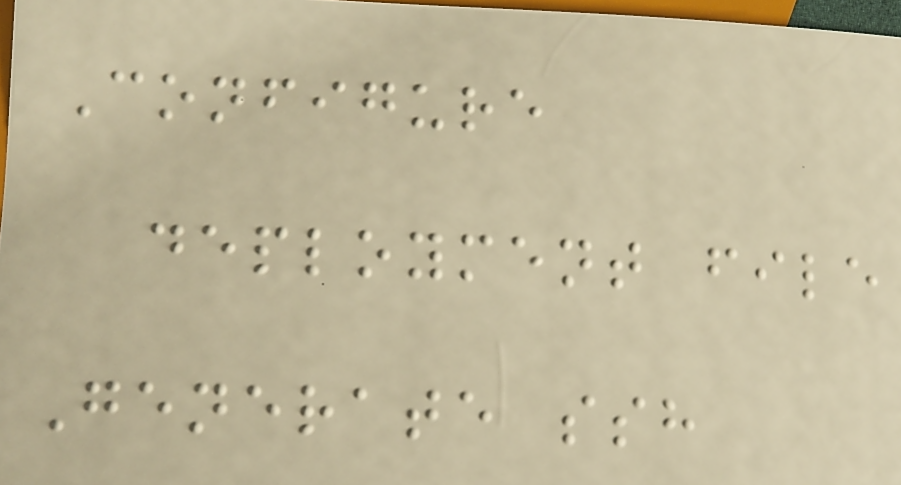Configure
deployment file
Generate ssh
